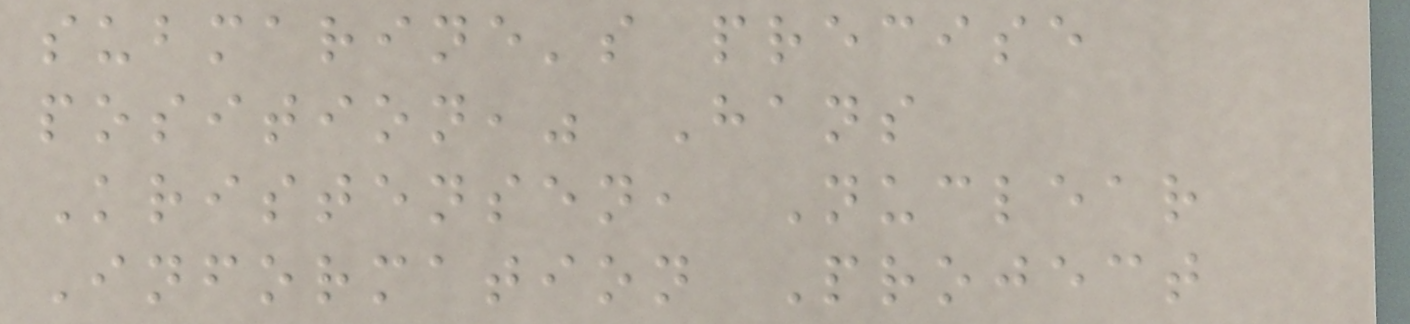submarine's precise
position," Hans
Kristensen, Nuclear
Information Project
